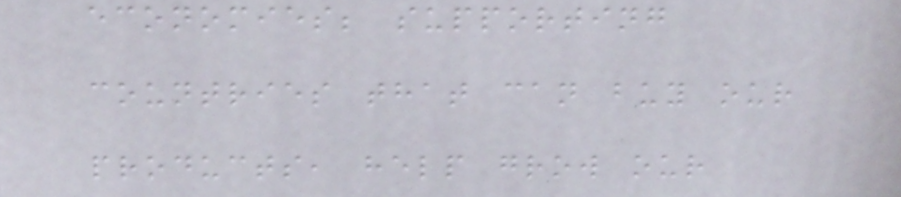economies; supporting
countries that can buy our
products, help grow our
